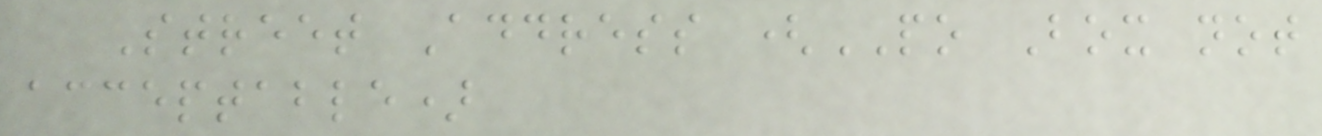Street Address (PO Box not
acceptable)
